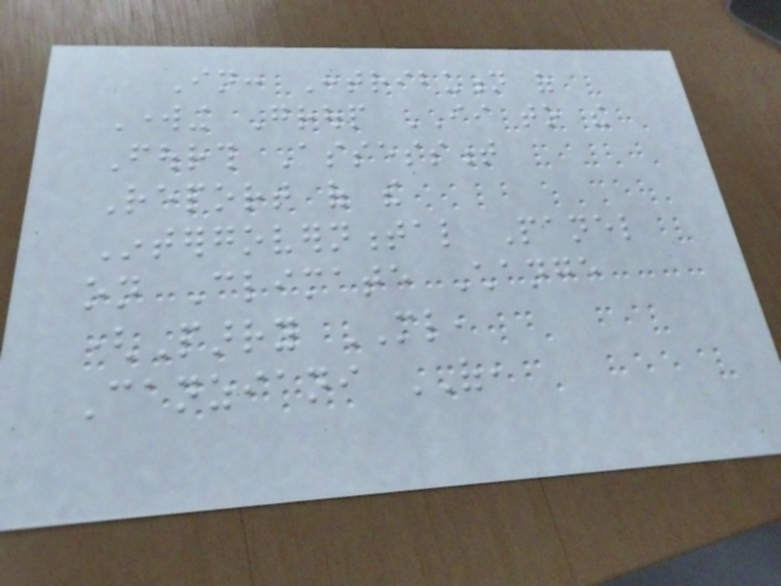In: Contribution of
Working Group II to the
Fourth Assessment
Report of the
Intergovernmental Panel
on Climate Change
(Parry ML,
Canziani OF,
